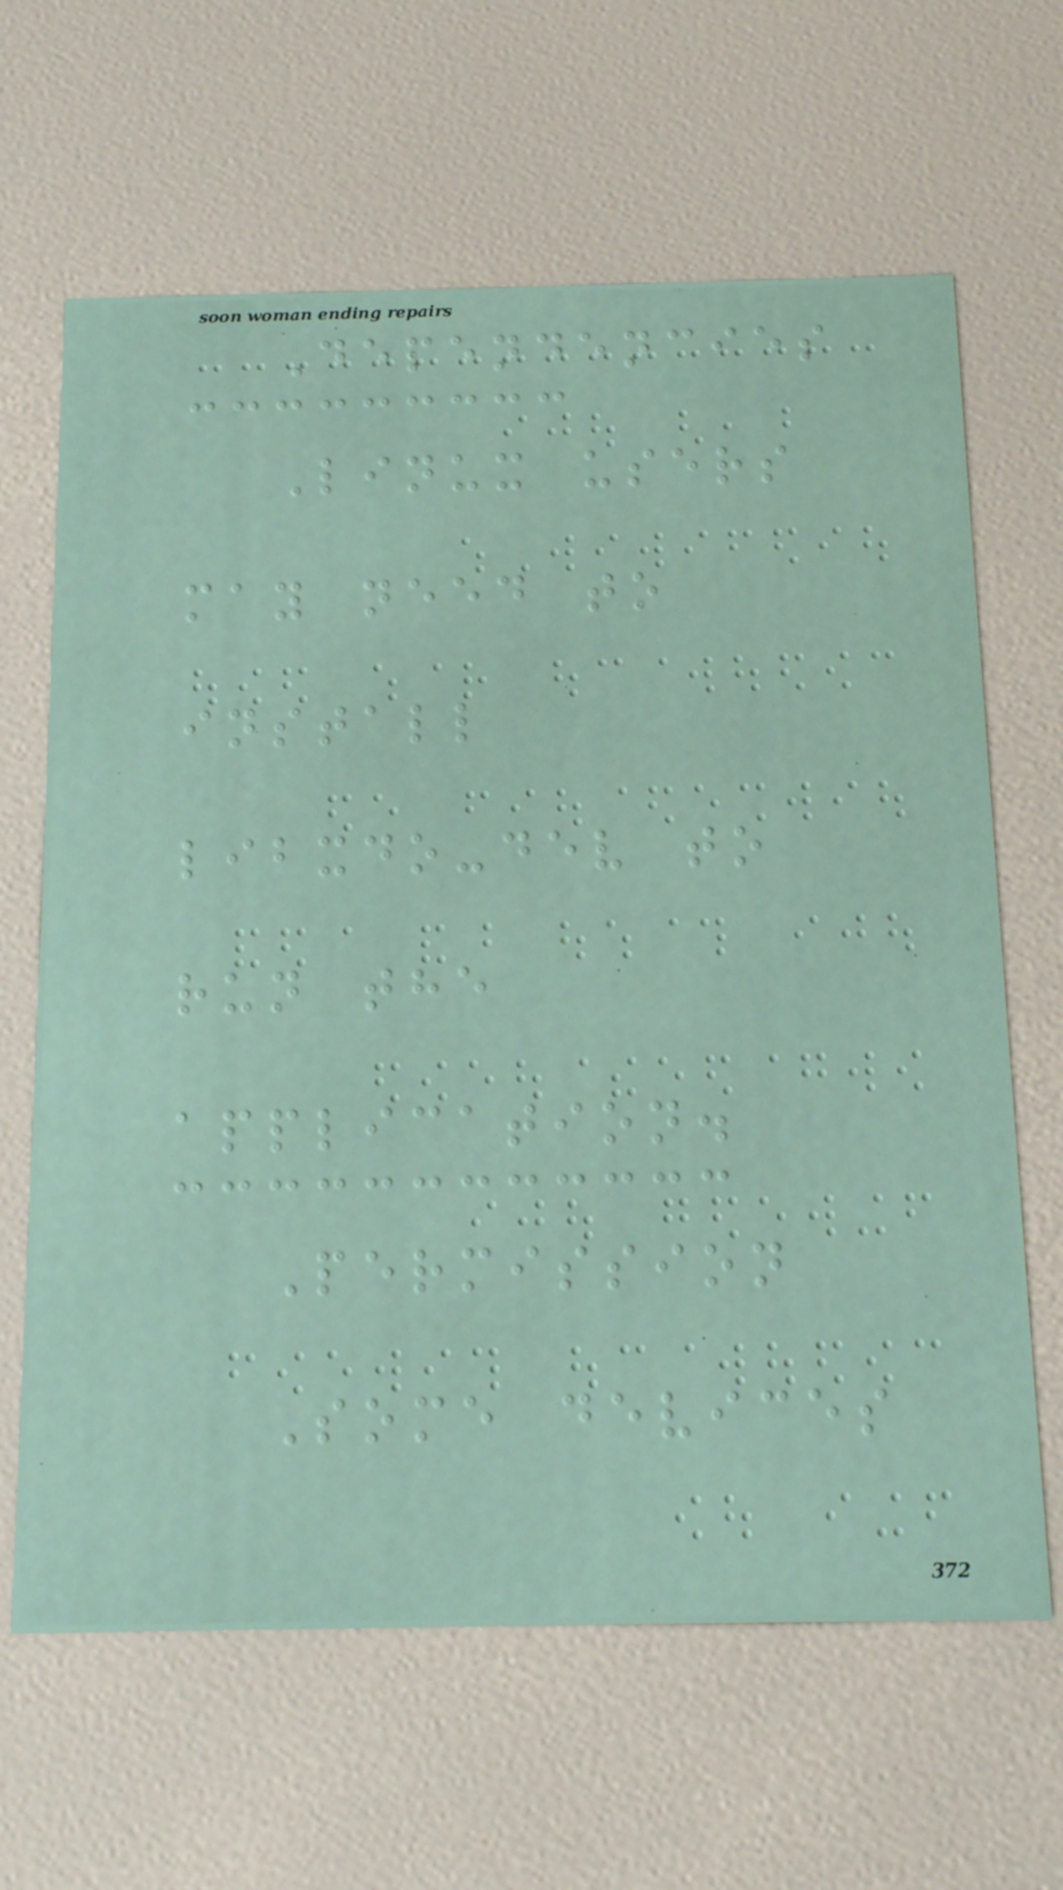Dependencies
Linux users
may need to
install
libxdo-dev to
run the
application.
Permission
Some devices
